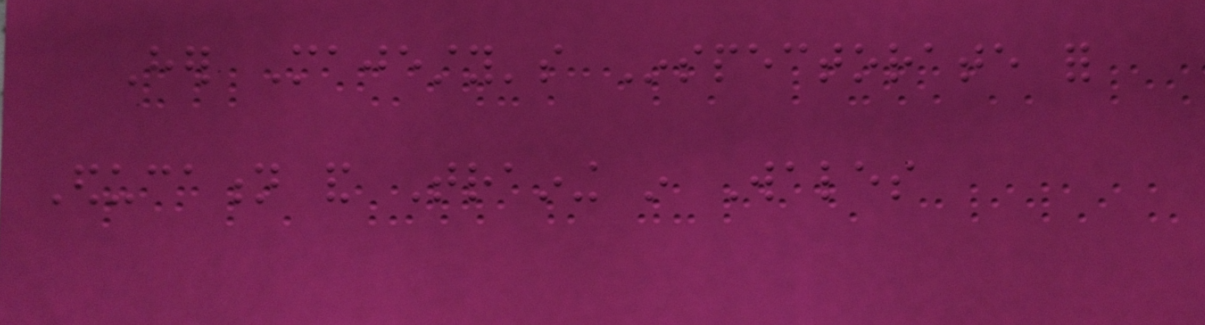Her Majesty's Inspectorate for
Education and Training in Wales
